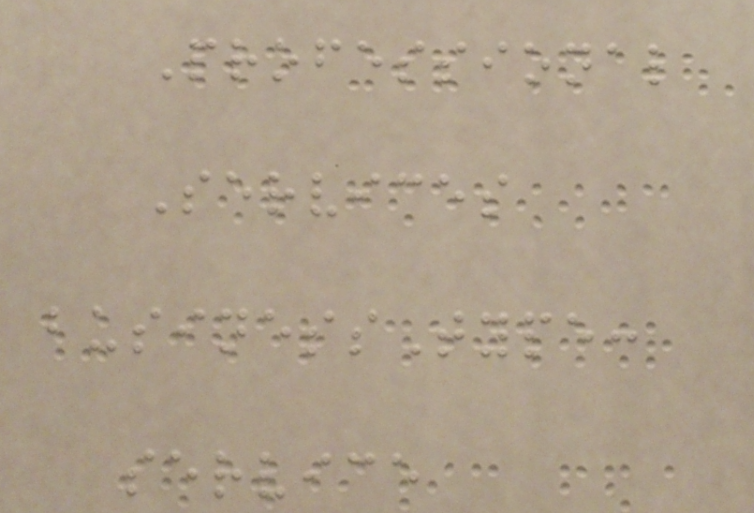Professional
Services
businessType:
service
